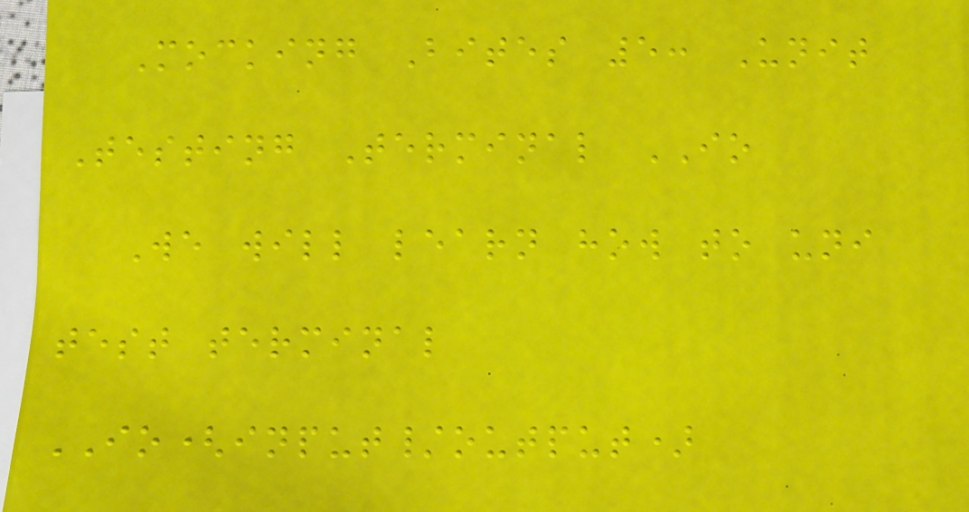Mocking Bites 5: Unit
Testing Terminal IO
We will learn how to uni
test terminal
IO(input/output)
